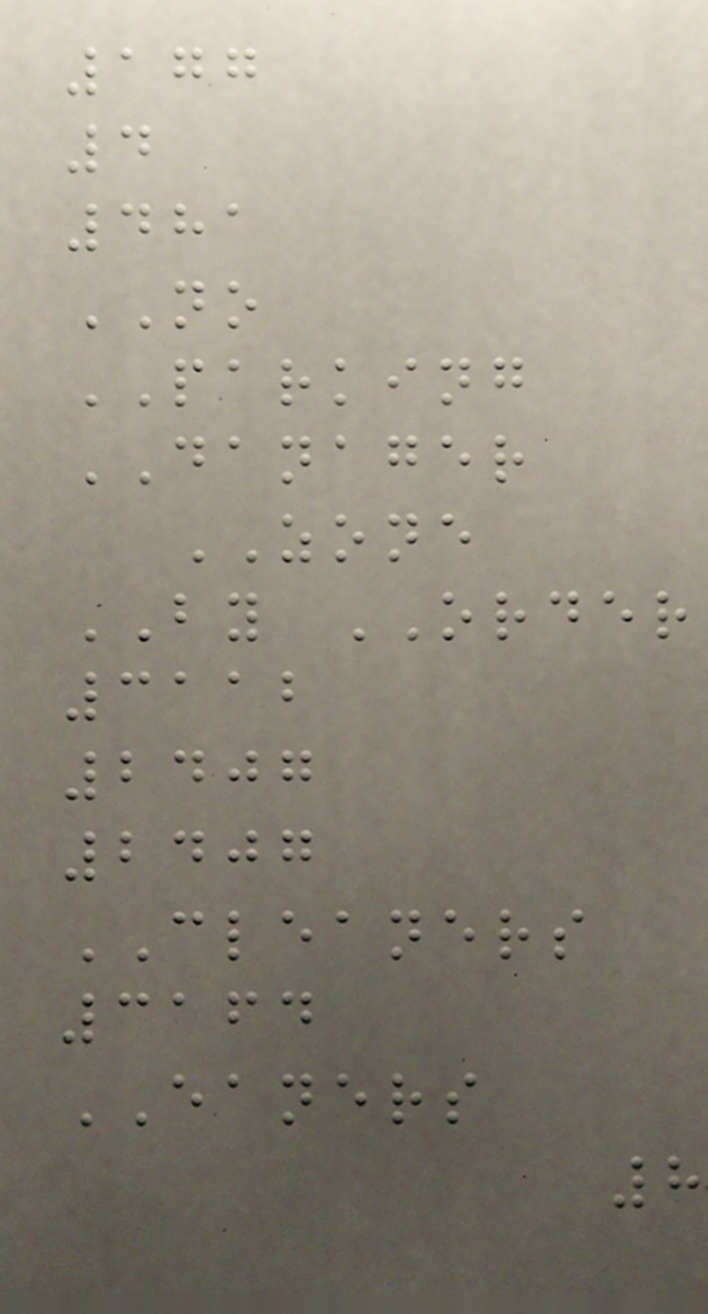177
4
481
NO
PARKING
DANAGER
ZONE
BY ORDER
3112
2407
2407
CLEANERS
3164
EANERS
8
